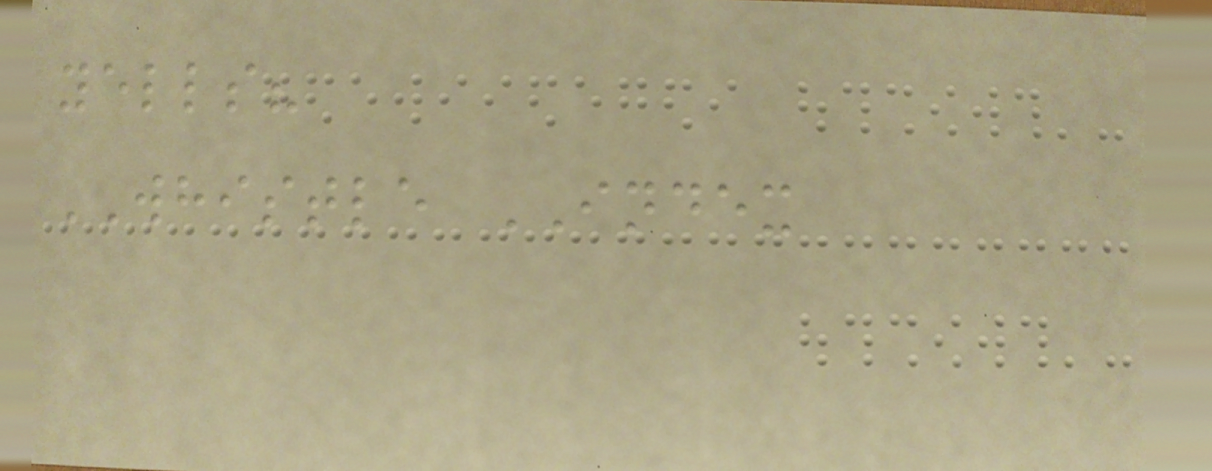yells?
WHISTLE INDEX
